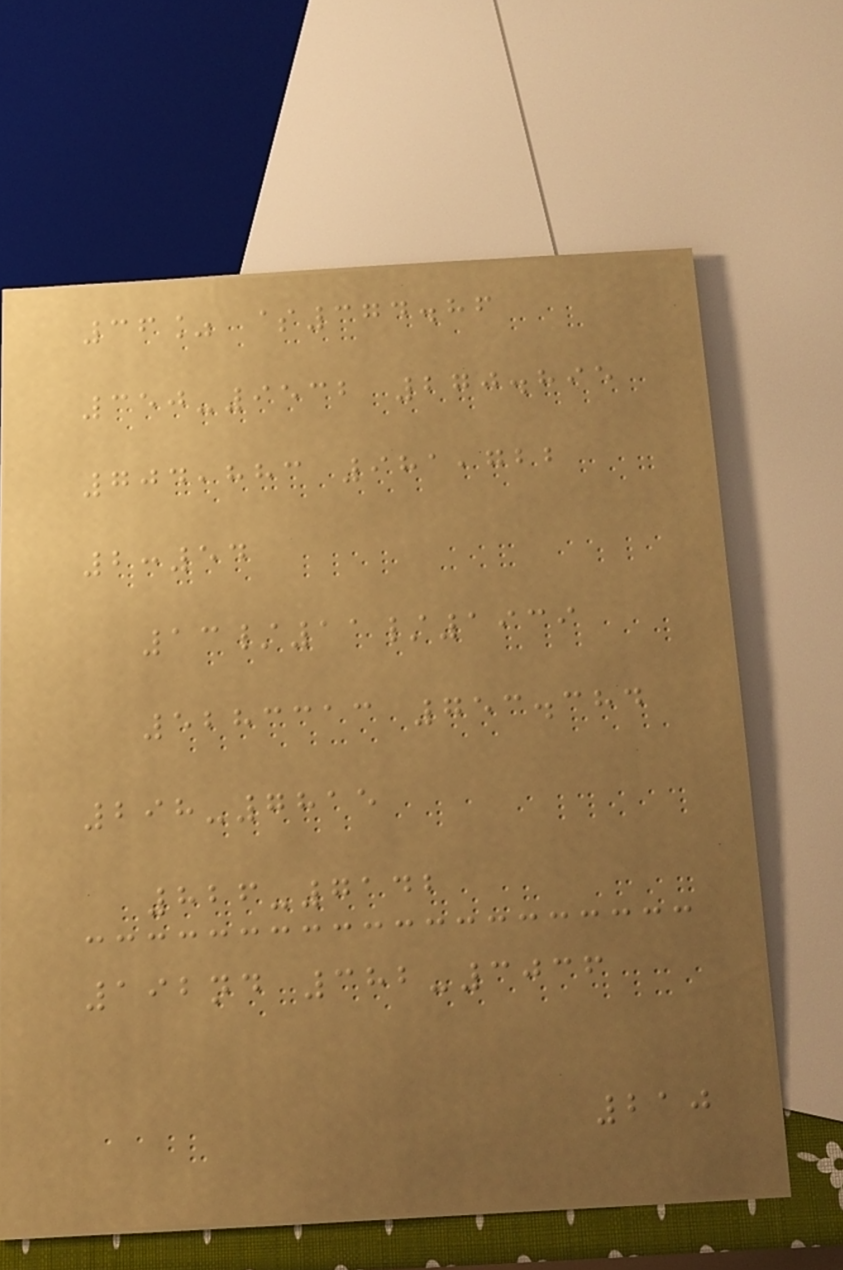36% $374.86
350-9532 270.895
704,883 981,722
2:54
13/11/1939
5283313 753.384
298-7815
826-7142
192nd 382-3036
210
